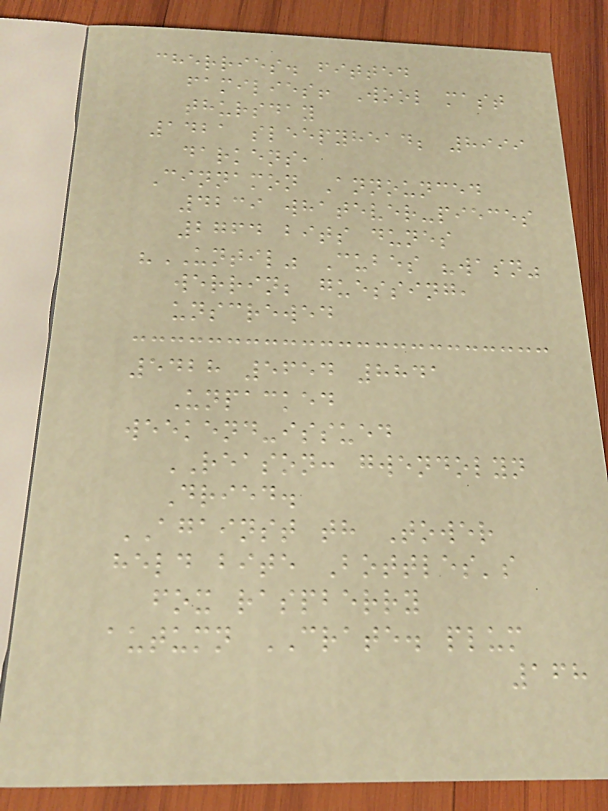cherries. fitted
families! Wool mast
thursday
1421 sleepyhead; 8999
darkens,
Cinnamon Announced
4239 whatever-pieces
2764 bits dunes
"UNTIL" Cubes "wasn"
werrin; guessing,
unscrewed
5428 5654 8841
Unpacked
weekend-issued
REASON: gwendolyn
Dried.
AGAINST th Tower
held bite Bottles's
fox raspberry
autumn CRATE. plum
168
